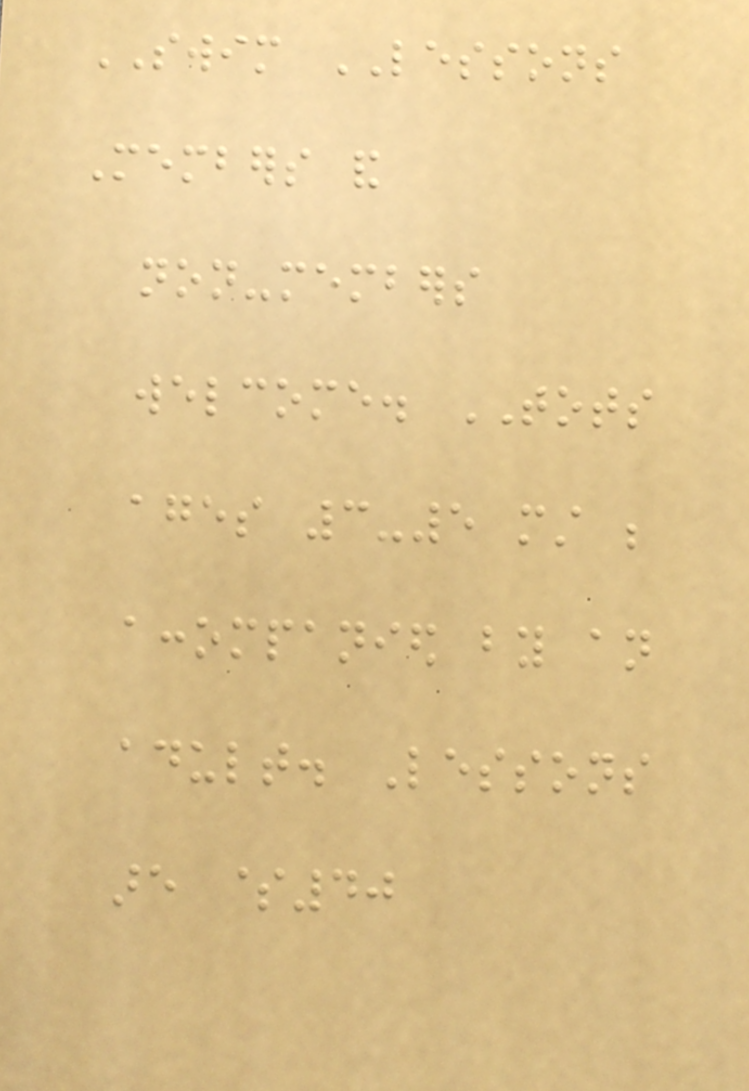SWIM LESSONS
Members and
non-members
welcome. TOTS
ages 3-5 must be
accompanied by an
adult. Lessons
are $40
